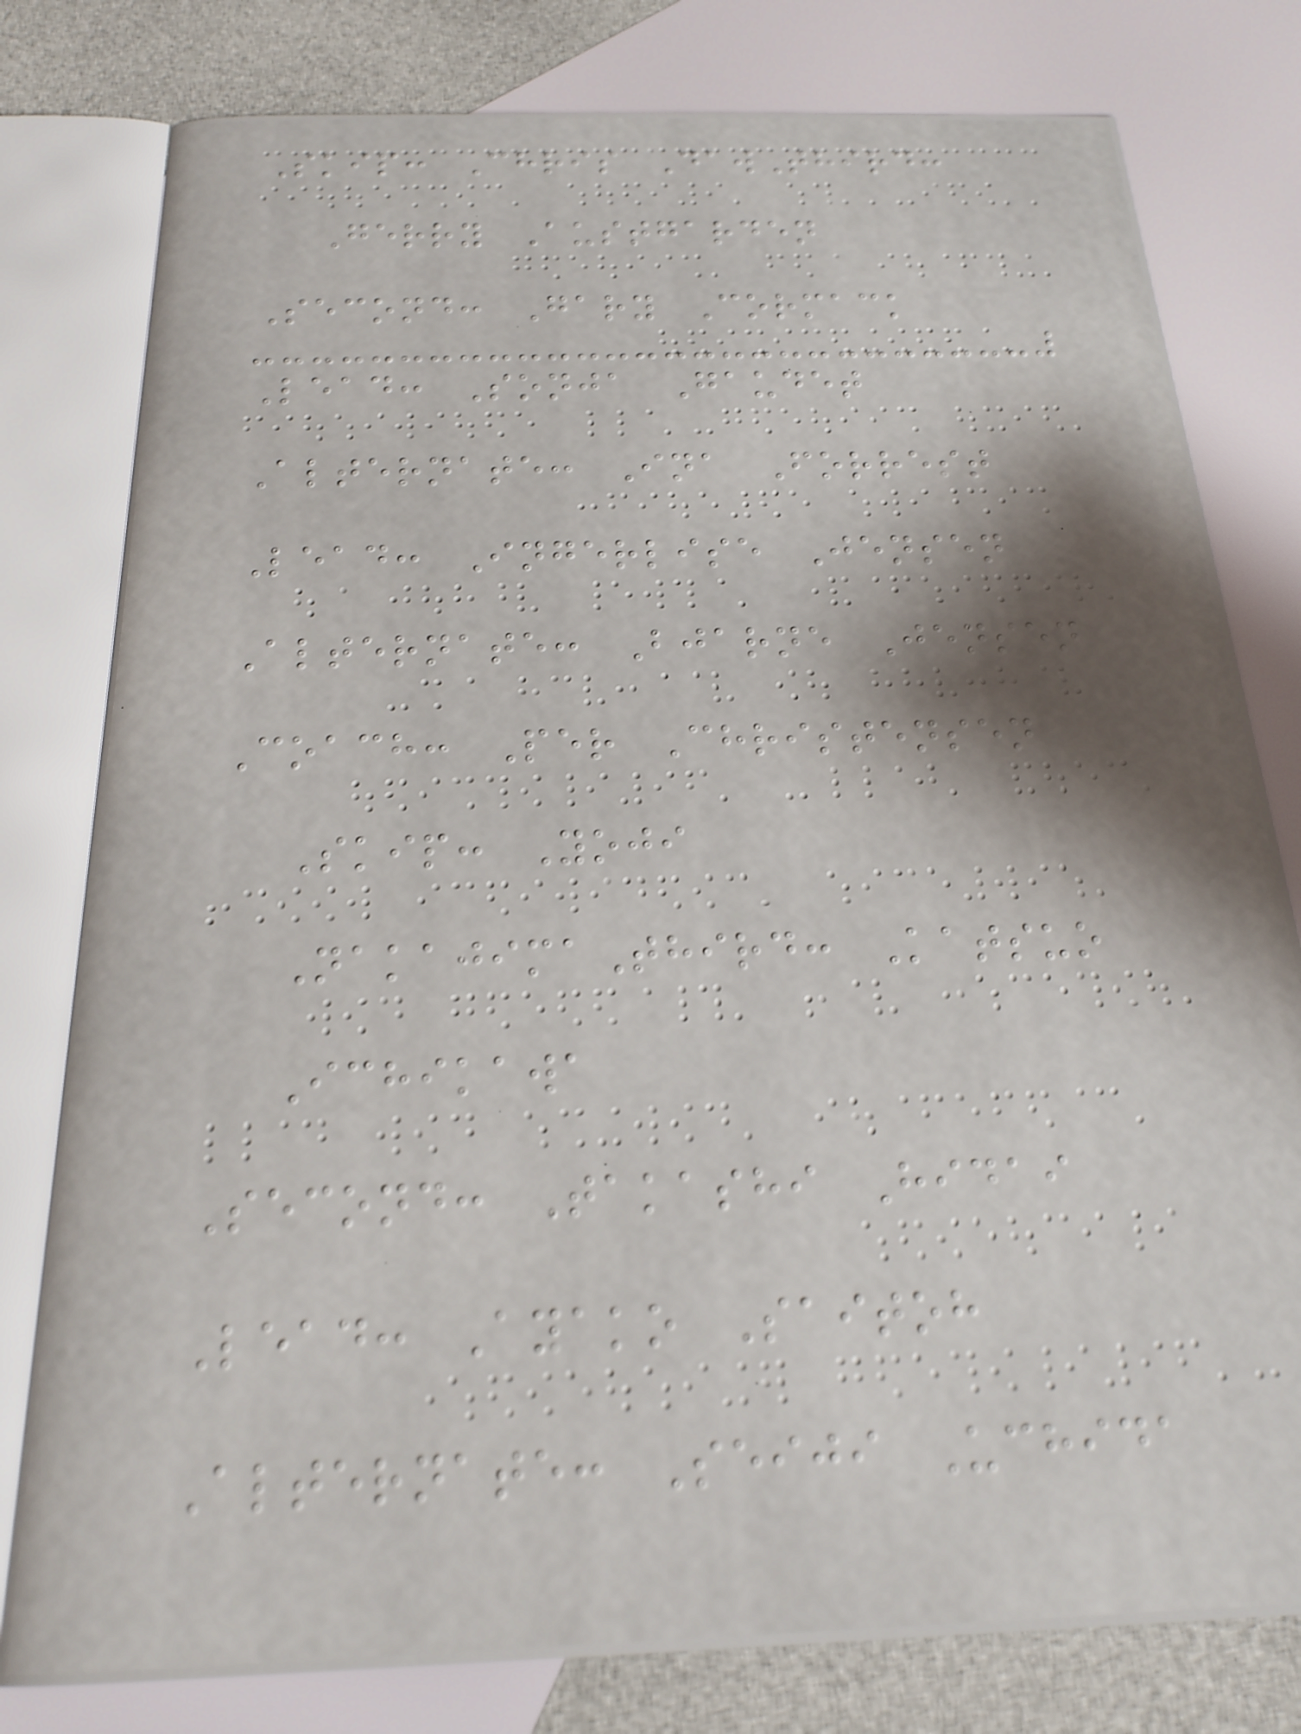Skip: Chris DawThird:
Gerry Austgarden
Second: Gary Cormack
Lead: Sonja Gaudet
Alternate: Ina Forrest
Lead: Ingerlise Jensen
Alternate: Bjarne Jensen
Coach: Per Christensen
Skip: Yoji
NakajimaThird: Katsuo
Ichikawa
Second: Takashi Hidai
Lead: Ayako Saitoh
Alternate: Seiji Uchida
